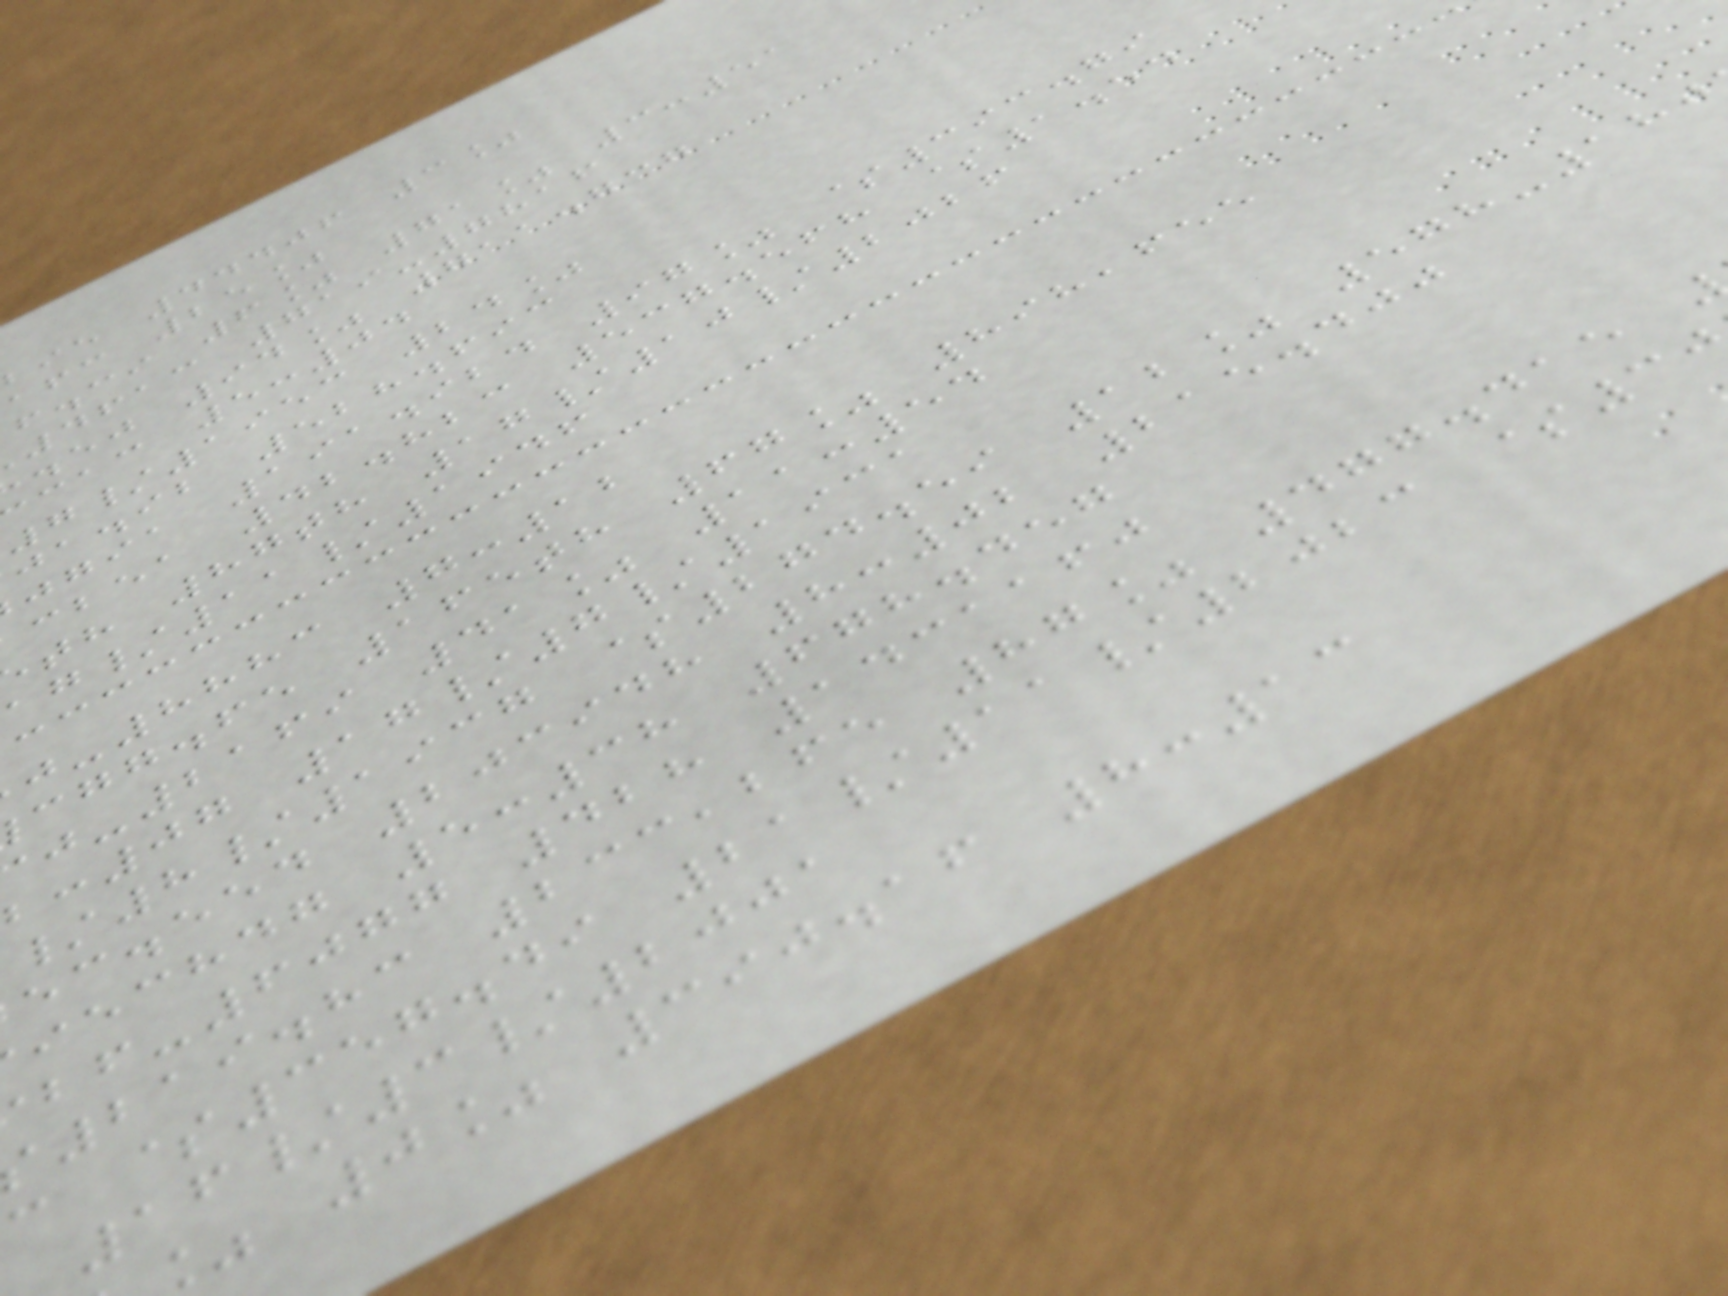bie 44406 3%
afc 25%
f.ci 6% 71% 3:51
4613 719-7816
.ej 94% 711.737
cac 5:04
7/1953 24%
ja.ib 528.693
jgia 191.924 97% $393.79
cbea 42.823 537.568 $1.54
th 87th 17/10/2026
/11/1946
-8883 7:12
cgg.fe 165th 67% 898,655
-2169 41% 11:54
:07 17/7/1931
/8/1937 $274.59 12% 578-180
ec.eed 203948 8:02 215.400
iechdg 5:38 678.457
-6077 428 1431160
219.83 233,265 87% 477.415
c $357.49 21/11/2023 $3
16/3/2001
0% 390.16 8:13
